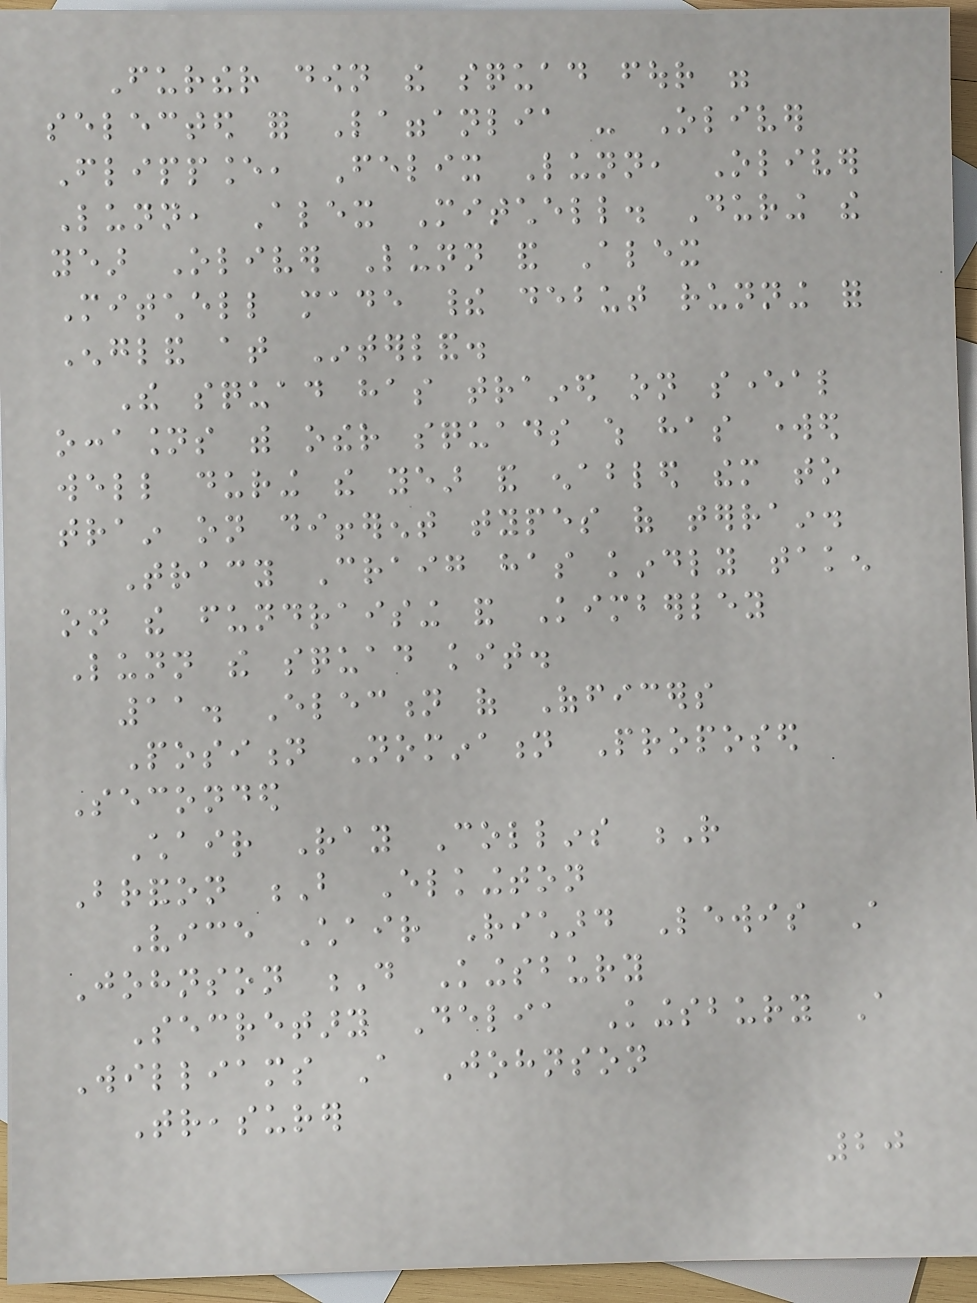Further down the squad four were
selected for Lagganlia - Oliver
Flippance, Felix Lunn, Oliver
Lunn, Alex Mitchell. During the
year Oliver Lunn and Alex
Mitchell made their debut running for
England at Interland.
The squad has trained on several
occasions with other squads which has worked
well during the year and enabled them to
train on different types of terrain.
Tracy Craig has kindly taken
on the fundraising and Kimberley
Lunn the squad kit.
11. Election of Officers
Position Nomination Proposed
Seconded
Chair Ray Collins R
Brandon B Elkington
Vice Chair Richard Lewis A
Johnson D Kingsbury
Secretary Delia Kingsbury A
Williams A Johnson
Treasurer
20
